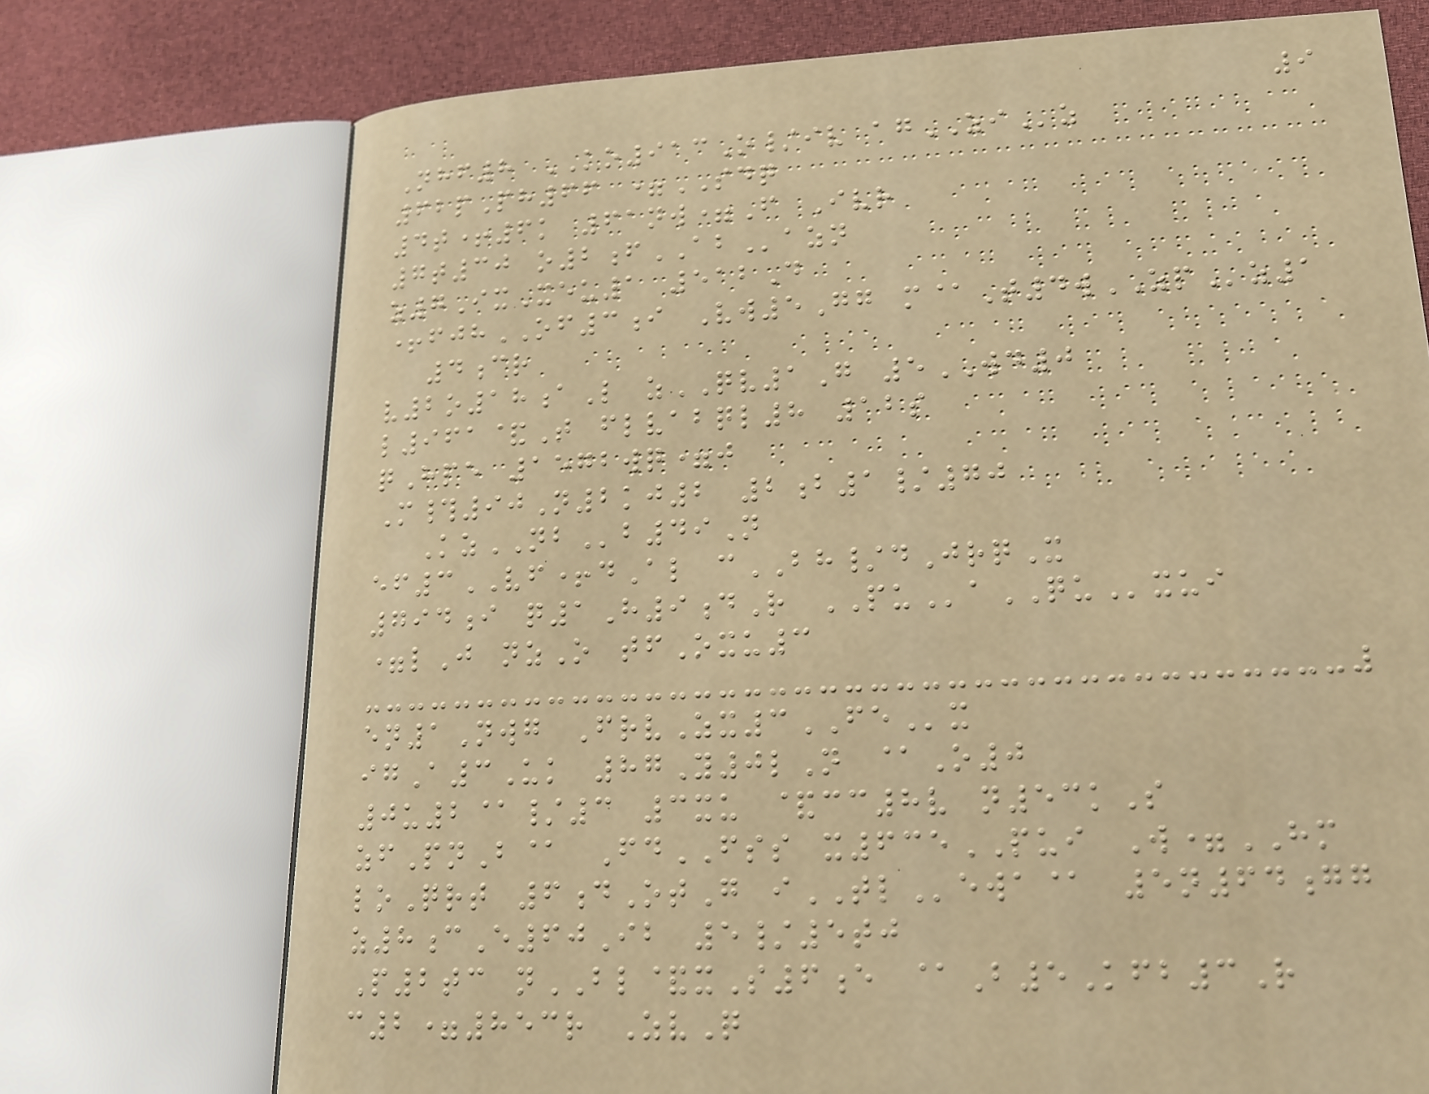9
Nhf8 KO913O/iv agZIz
62pPh66 =SDQ
4t+6k 61nw=F Ivr
7t30 o2fABazn
z7IxXeu1 512D
+fjhOF3i Vw5Gg m@T4wZPz1
4cr
v2o18aL zQV1G 5WD0
l961&T flvabql8 12s
qHpe 1572wq=j
M#90N2kj2 2b1/70
KzNBb49N
ef3VF+dAl cBH/dJrqX
794i q1H9dR PUaQUxui
=lJ nzO tfOxu3
en1Nwg FrvZx3FEx
igA3Uk 87Y0lN @O0
0u2@/3 3xu &cc8v n53kS
zfPnB@ FdFSS x635PUI W=HM
loQrt 6dOtG iTLewa@ 5n64gg
z8cE60Ib 5/5tj
P2tc nBL&xS6e @B5Kfb3R
c2=853r ZvQ
